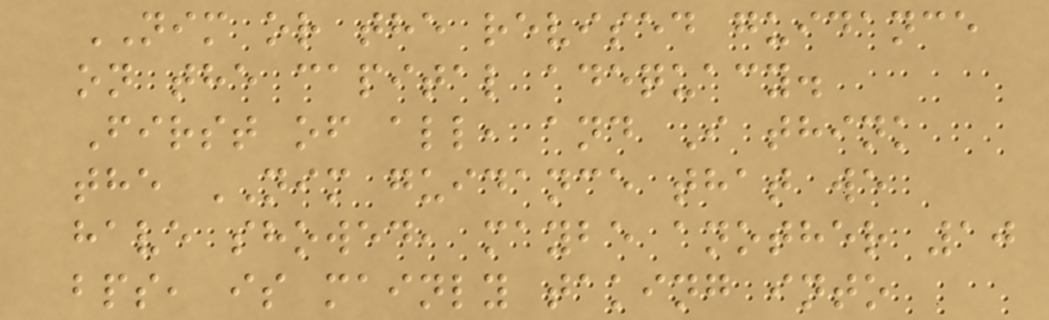NIM or the revised guidance
on the capital adequacy.
First of all, and I think
the NIM guidance that we
have showed, maybe another 10
bps, is mainly taking into
